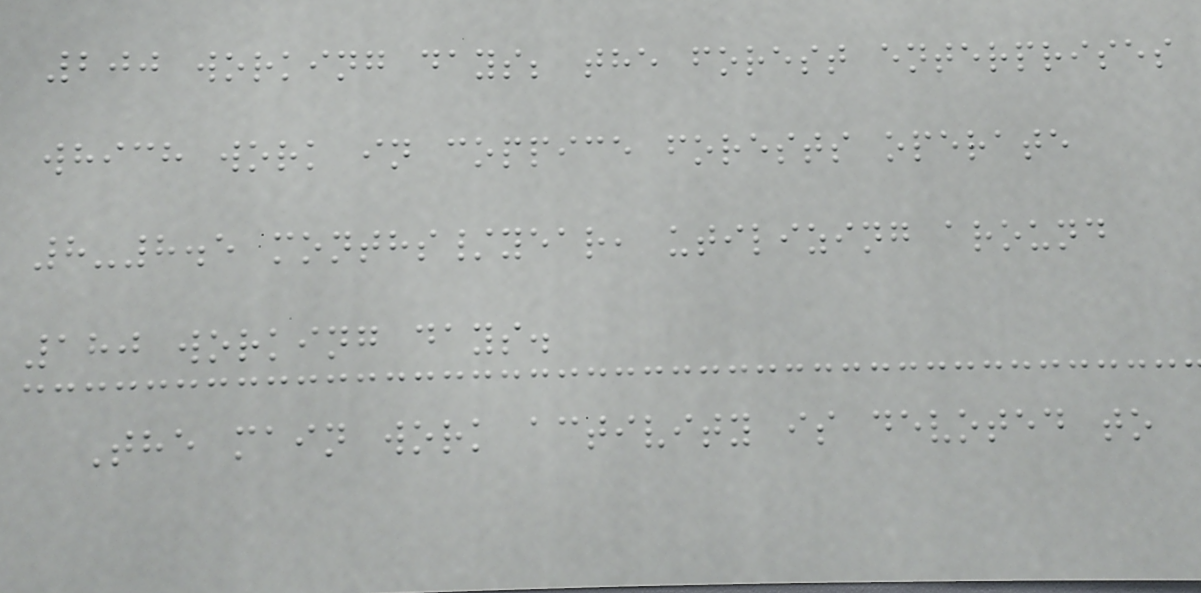200 working days; the forest enterprises
which work in coppice forests operate
8-8.5 months/year, utilizing around
180 working days.
The main work activity is devoted to
